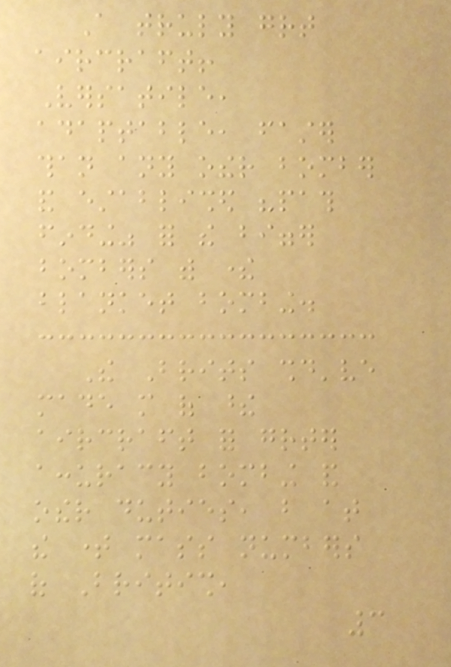A truly great
aircraft!
Versatile,
adaptable, faster
than any other bomber
and established "path
finding" for the bigger
bombers with there
blanket bombing.
The Brits should've
made more of these
aircraft for greater
accuracy bombing and
other duties, but at
the time mass numbers
of British,
3
